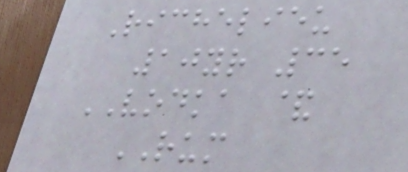Richelieu
10yr 35
VODKA &
RUM
